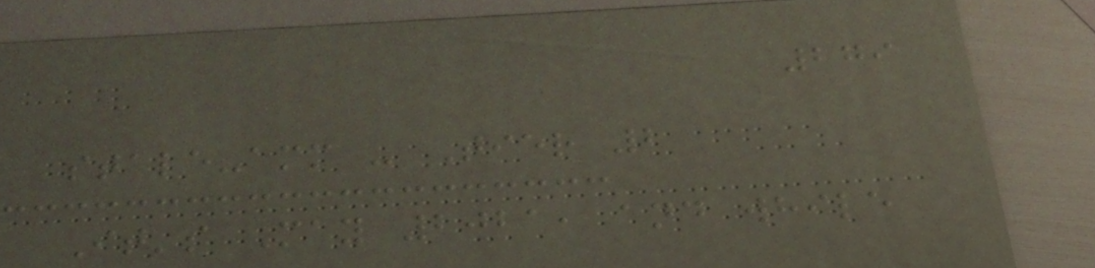279
stale-amm - Tier 2
It's May 2021, and while
